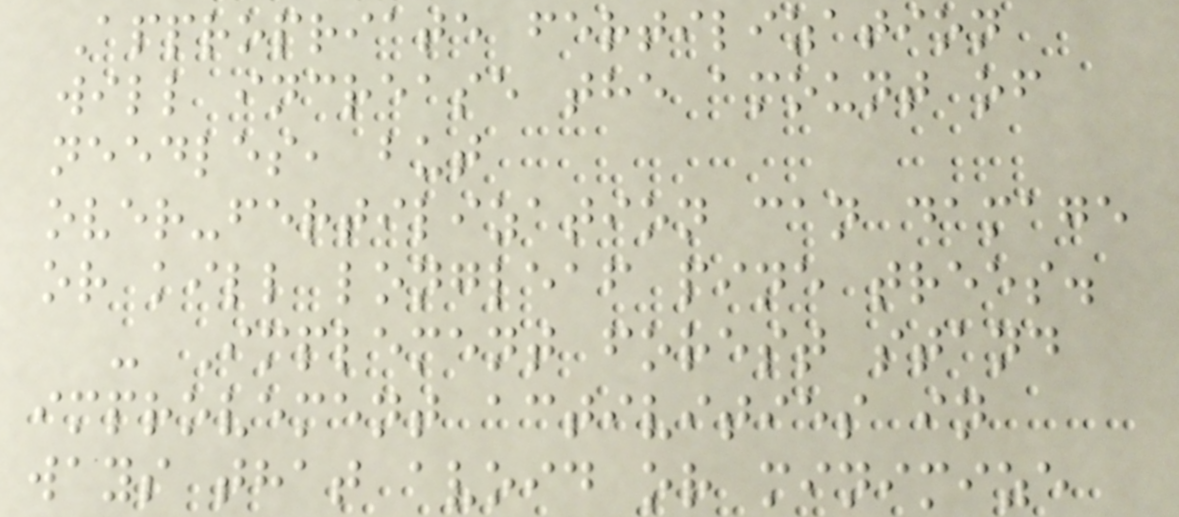Appropriate fertilization
will increase the amount of
needles, but
over-fertilization can damage
or kill longleaf pine trees.
- Implement forest stand
improvement activities in
ways that avoid or minimize
